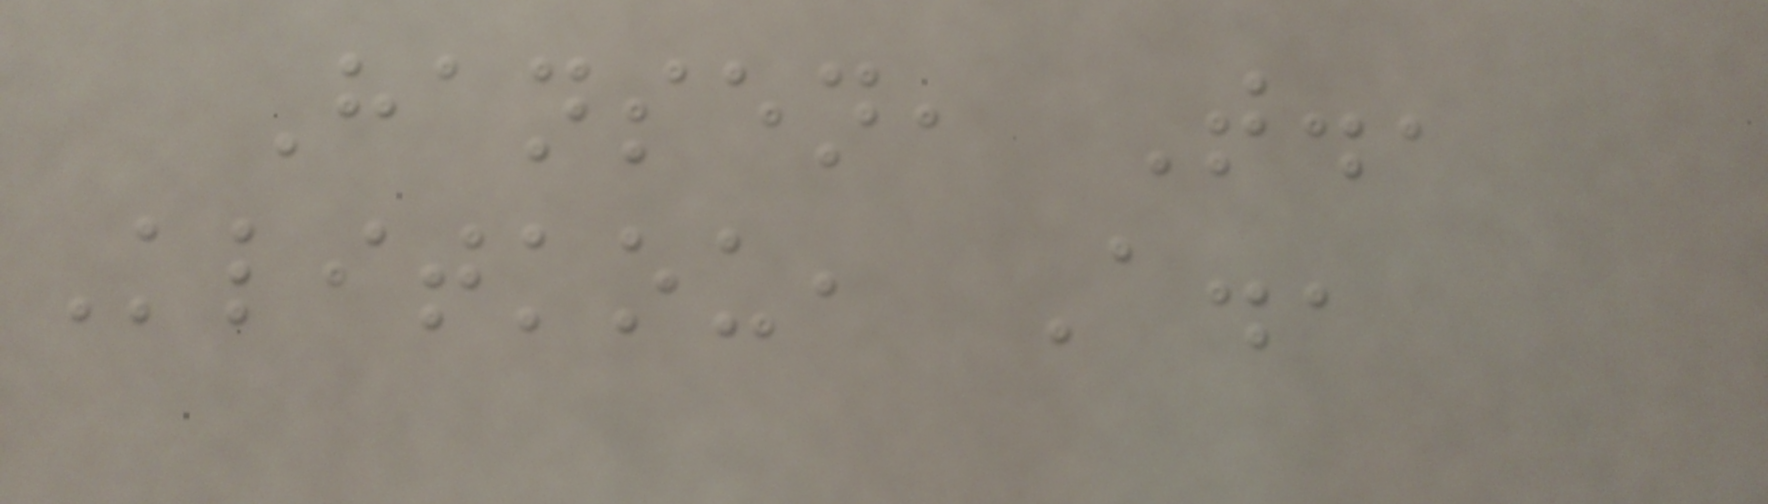Hansen, T.,
Klitkou, A.,
